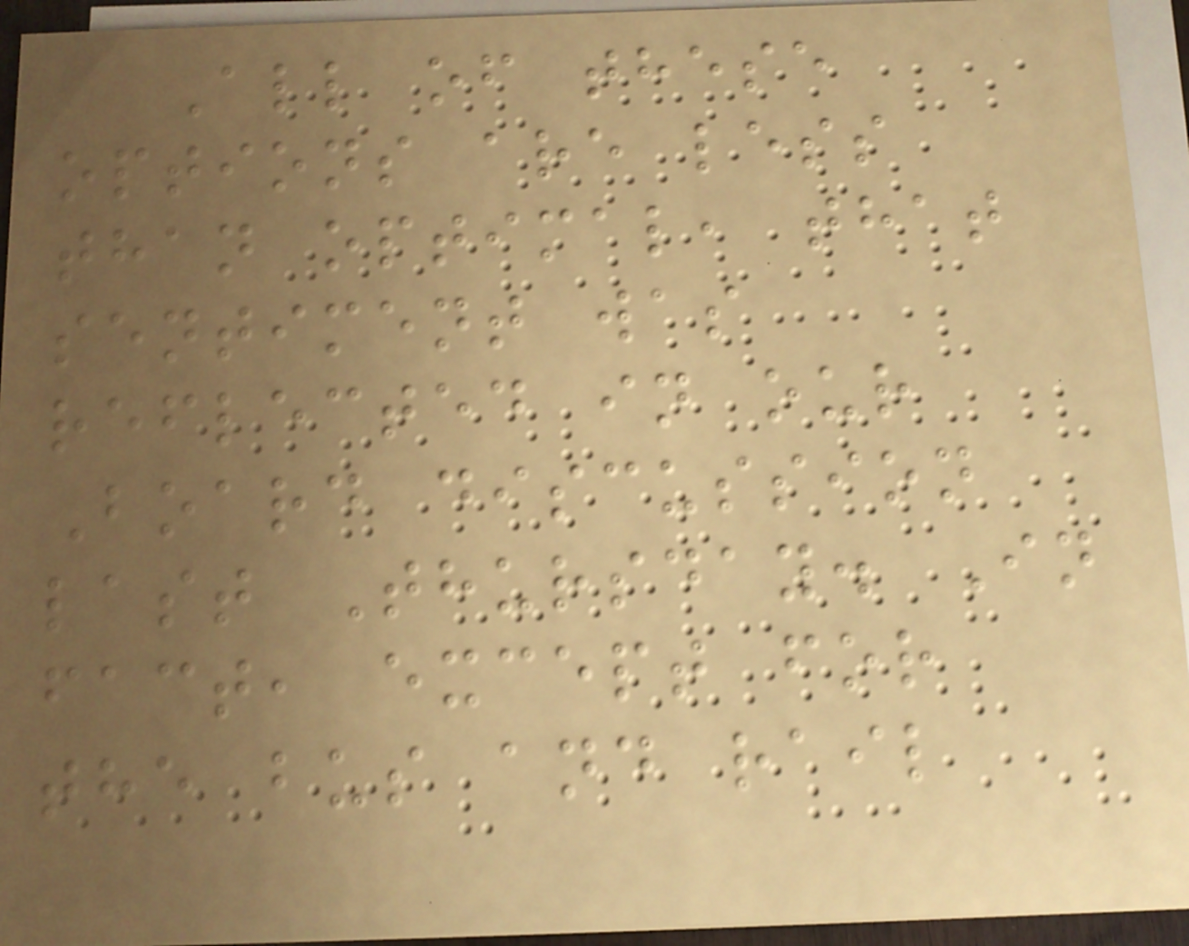All of these
options are less
than optimal, that
sentiment was
reflected in our
Board discussion
last Thursday. In
fact, except for
the bus and rail
